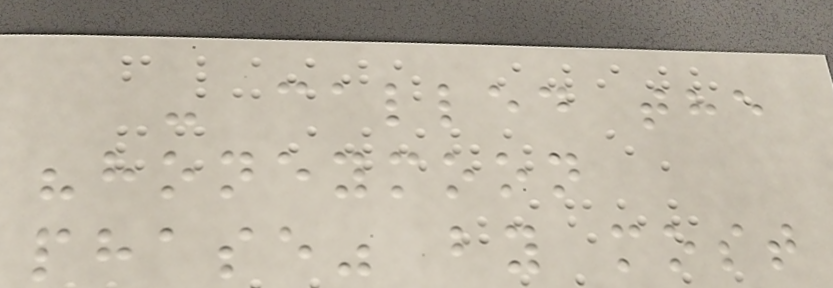- called the
"honeymoon
phase" by most
